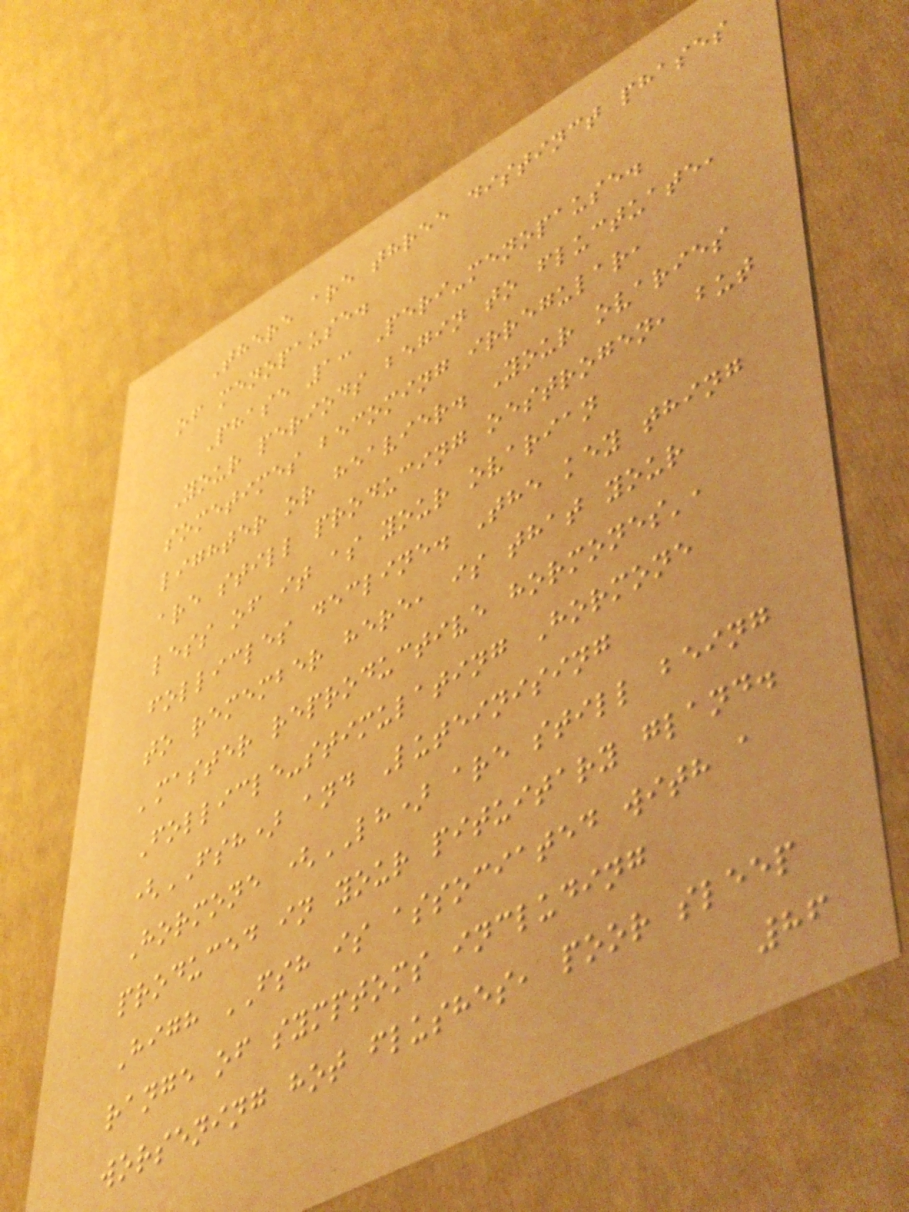There are three distinct phases
of menopause.
Phase 1: Peri-menopause.
Your periods begin to fluctuate,
sometimes becoming irregular,
lighter or heavier. Your ovaries
are still producing oestrogen, but
less of it as your ovarian
follicles decline. The key thing
to remember here, is that your
'master reproductive hormones',
Follicle-stimulating Hormone
(FSH) and Luteinising
Hormone (LH) are still being
produced in your pituitary gland.
High FSH is associated with a
range of symptoms including
worsening hot flushes, poor sleep
86
